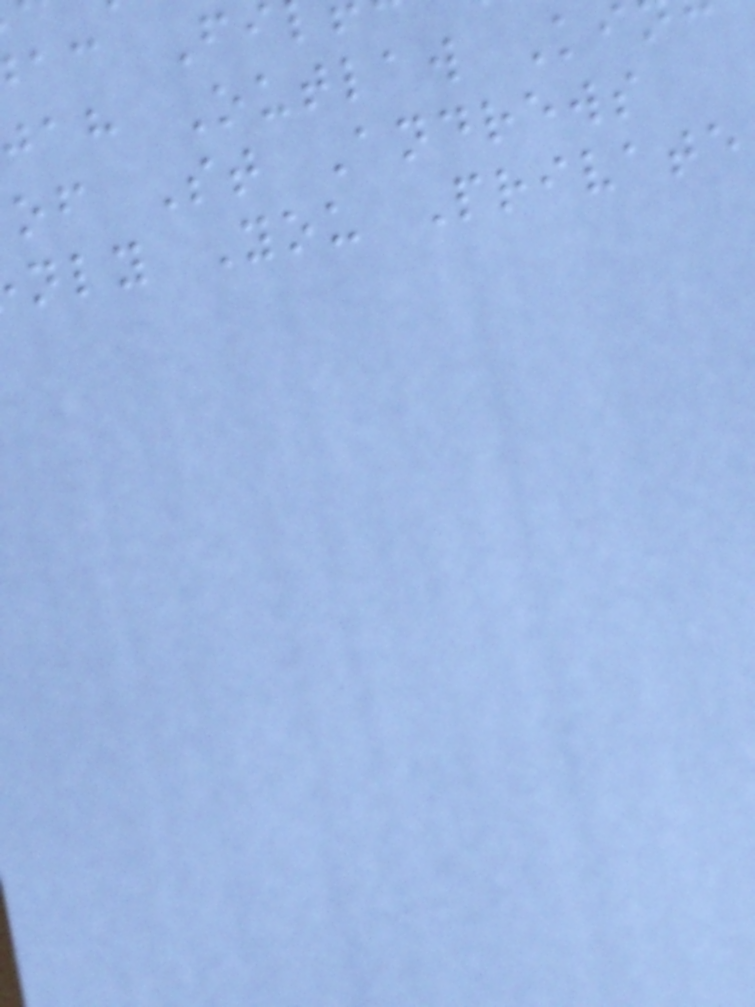ac Fi
ah Outlaw Ki
of St Andrews
nly You Private
